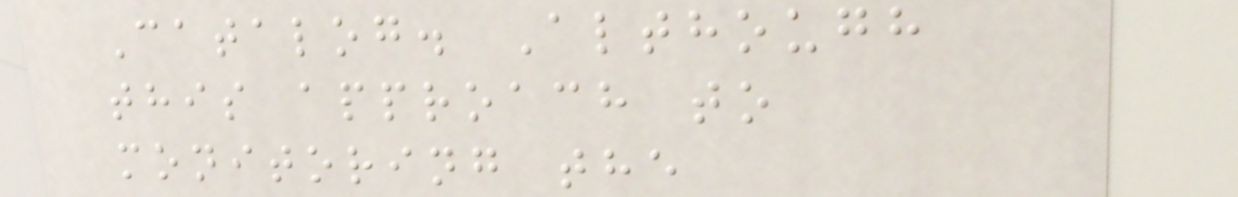Catalog. Although
this approach to
monitoring the
